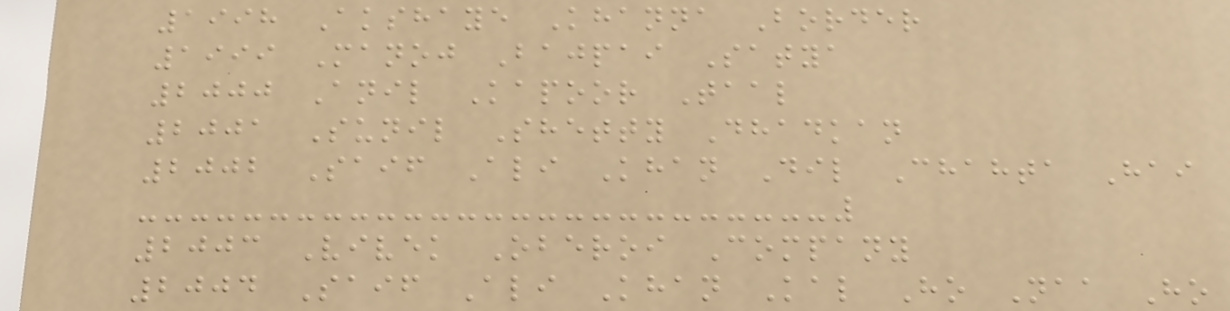1998 Akshaye Khanna Border
1999 Manoj Bajpai Satya
2000 Anil Kapoor Taal
2001 Sunil Shetty Dhadkan
2002 Saif Ali Khan Dil Chahta Hai
2003 Vivek Oberoi Company
2004 Saif Ali Khan Kal Ho Naa Ho
